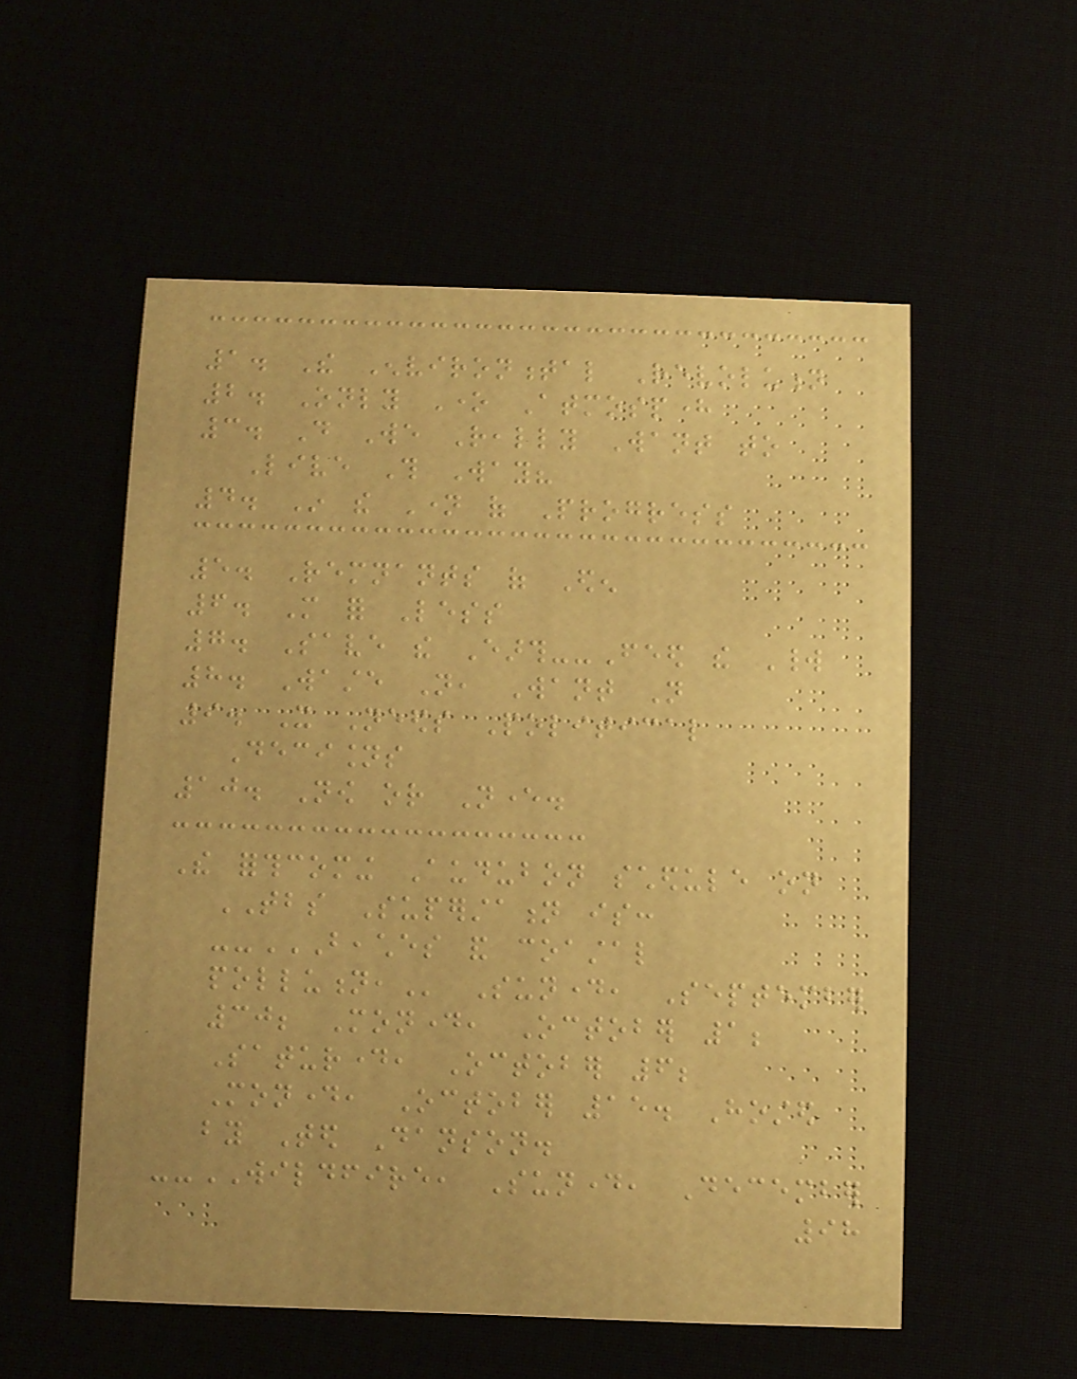1. The Environmental Revolution
2. Only One Atmosphere
3. Do We Really Want to
Live This Way?
4. In the Name of Progress
5. Remnants of Eden
6. More for Less
7. Save the Earth--Feed the World
8. Waste Not, Want Not
9. It Needs Political
Decisions
10. Now or Never.
The forthcoming Audubon schedule on
TBS Superstation is:
--BEACHES AND COASTAL
POLLUTION, Sunday, September
30; Monday, October 1;
Saturday, October 6;
Monday, October 15. Hosted
by Ted Danson.
--WILDFIRE, Sunday, December
98
